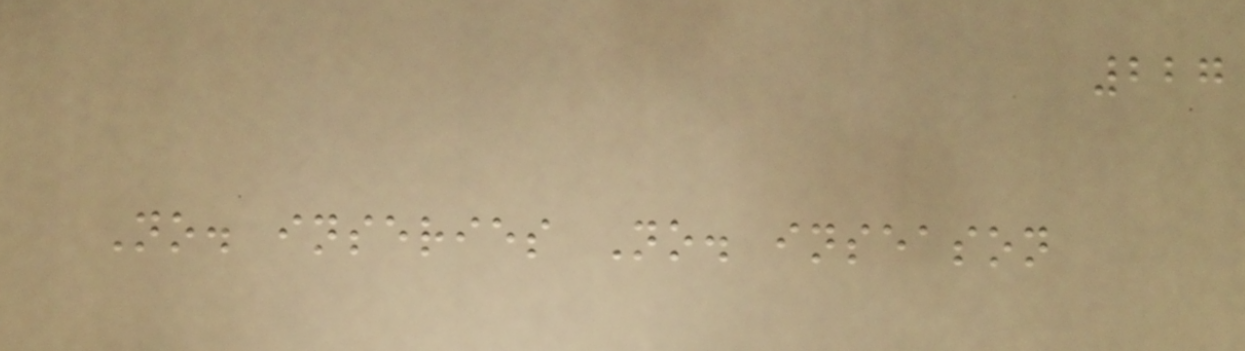227
No. inseries No. inseason
